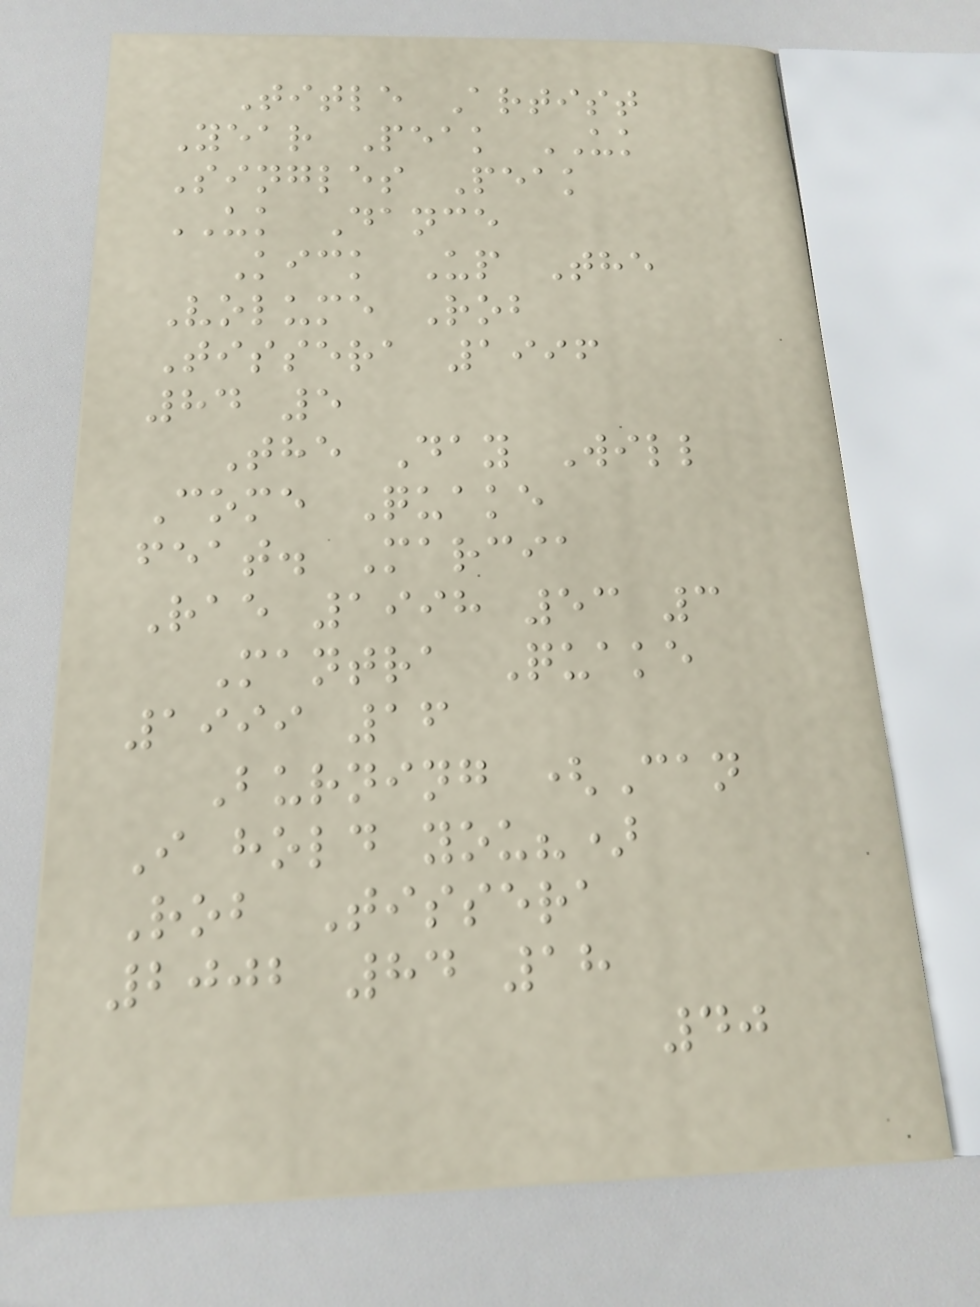Title Artist
Year Peak UK
Singles Peak
UK Dance
Kick Up The
Volume Rob
Tissera 1996
84 5
The Day Will
Come Quake
feat. Marcia
Rae 1998 53 3
Mantra Quake
1999 16
Burning (Can
I hold you?)
Rob Tissera
2002 84 18
40
